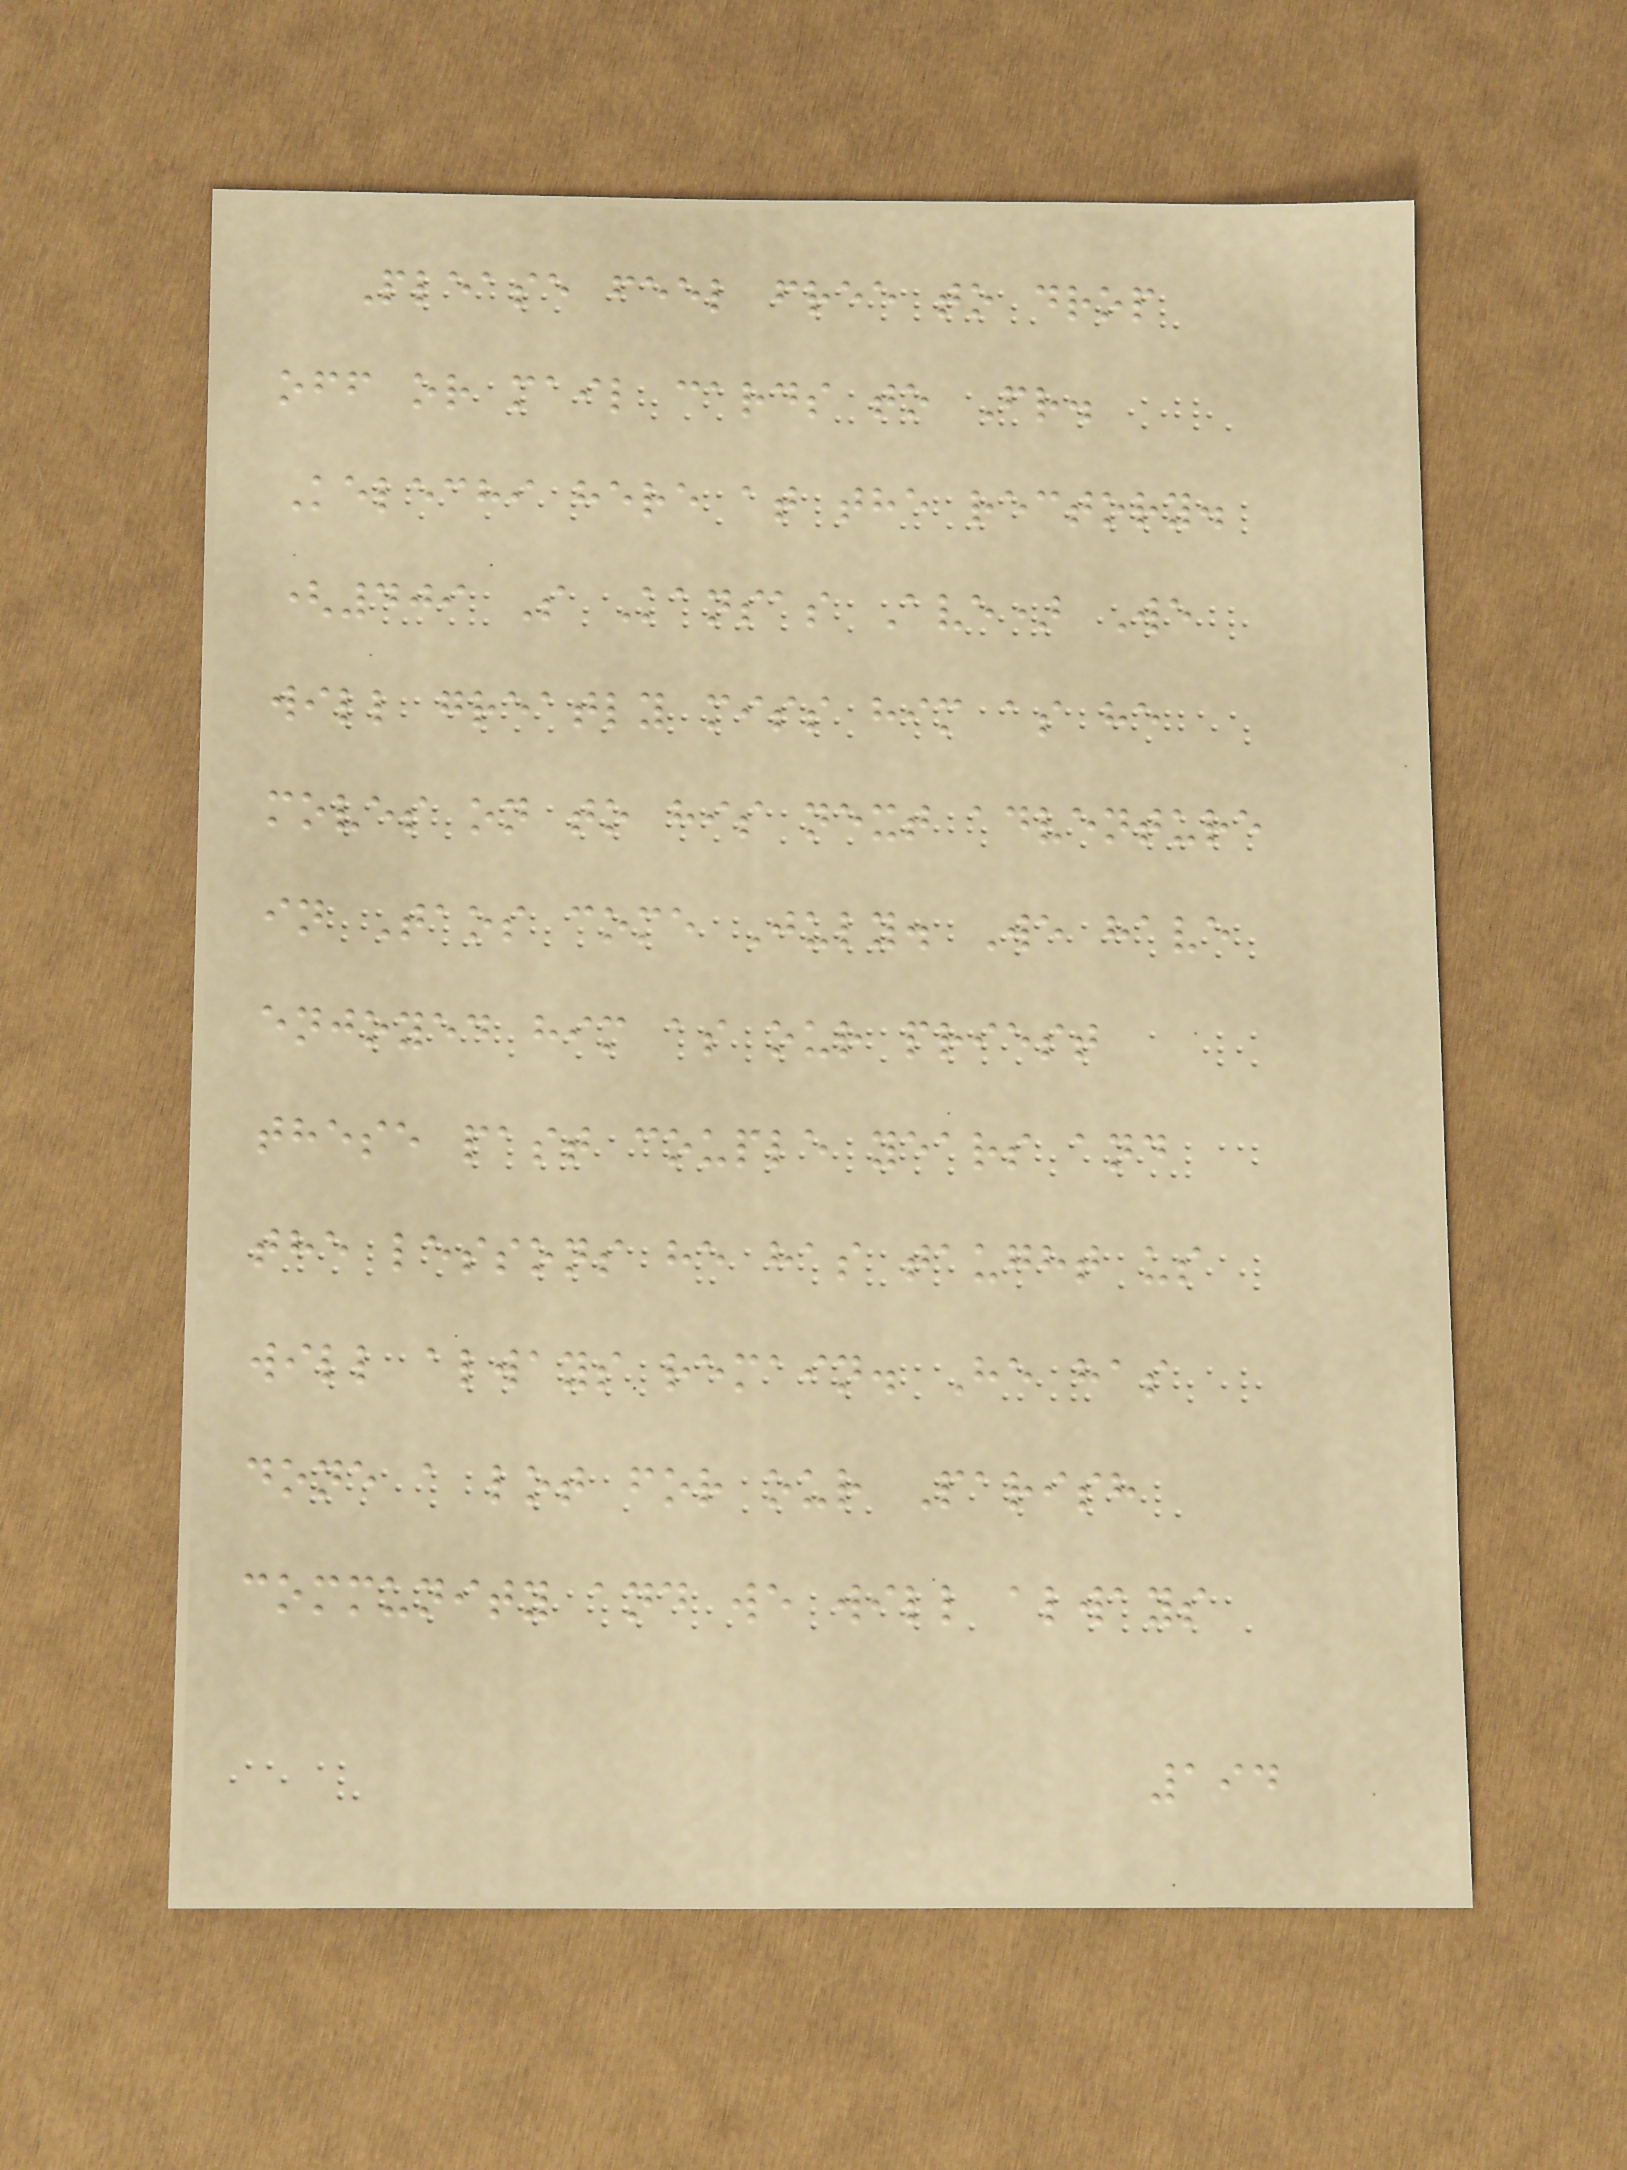Please feel free to drop
off or mail cards to Fr.
Kelechi here at the rectory.
(409 S Kansas Ave) We
will greatly miss him as he
moves on to his next adventure
in Taos come July. We have
enjoyed him as our priest
these past couple years and
the lessons he has taught us
will always remain. He has
done a lot for our Parish
community and we will always
194
